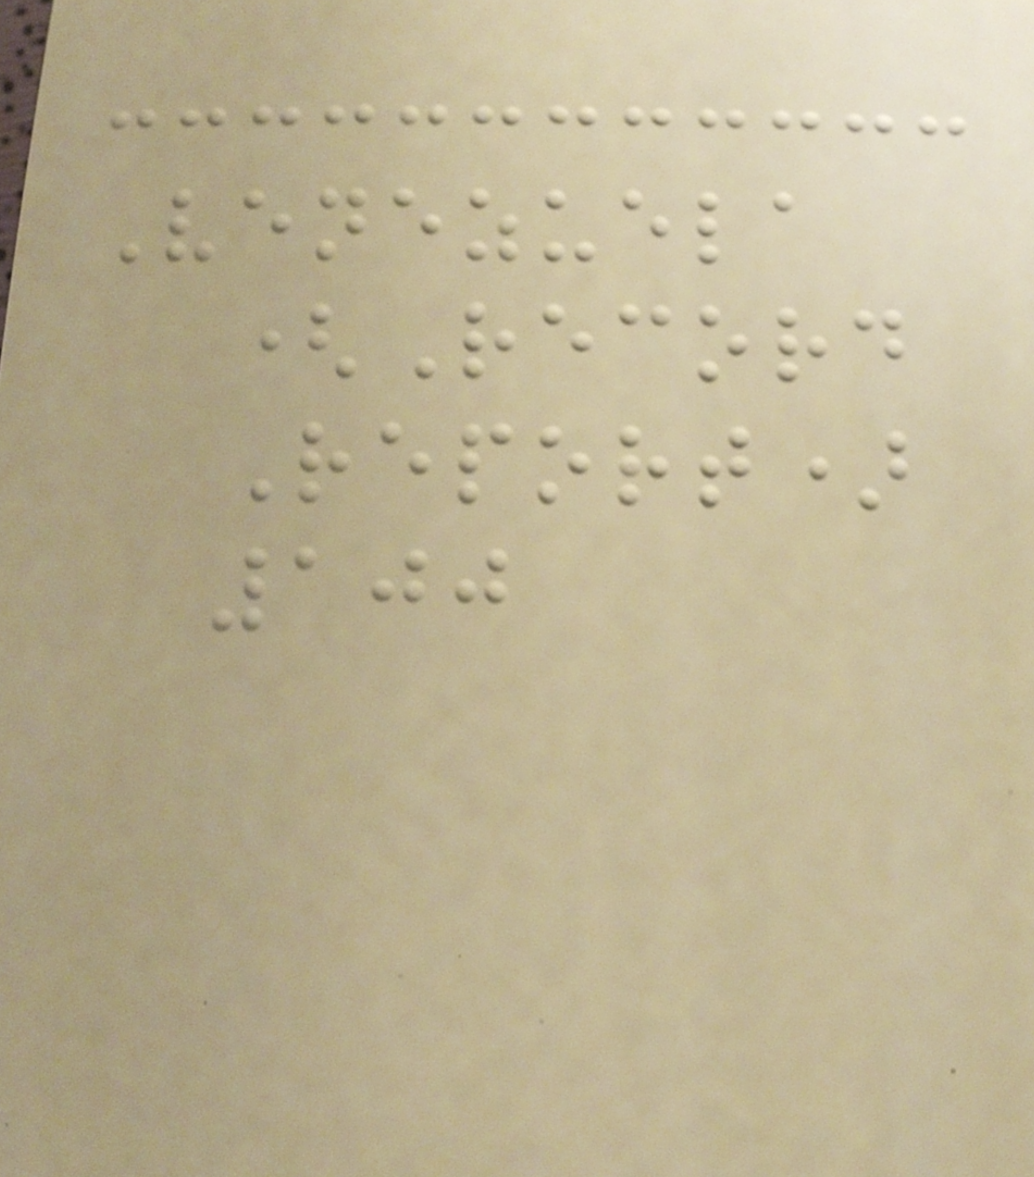Venezuela
(Record
Report)
100
